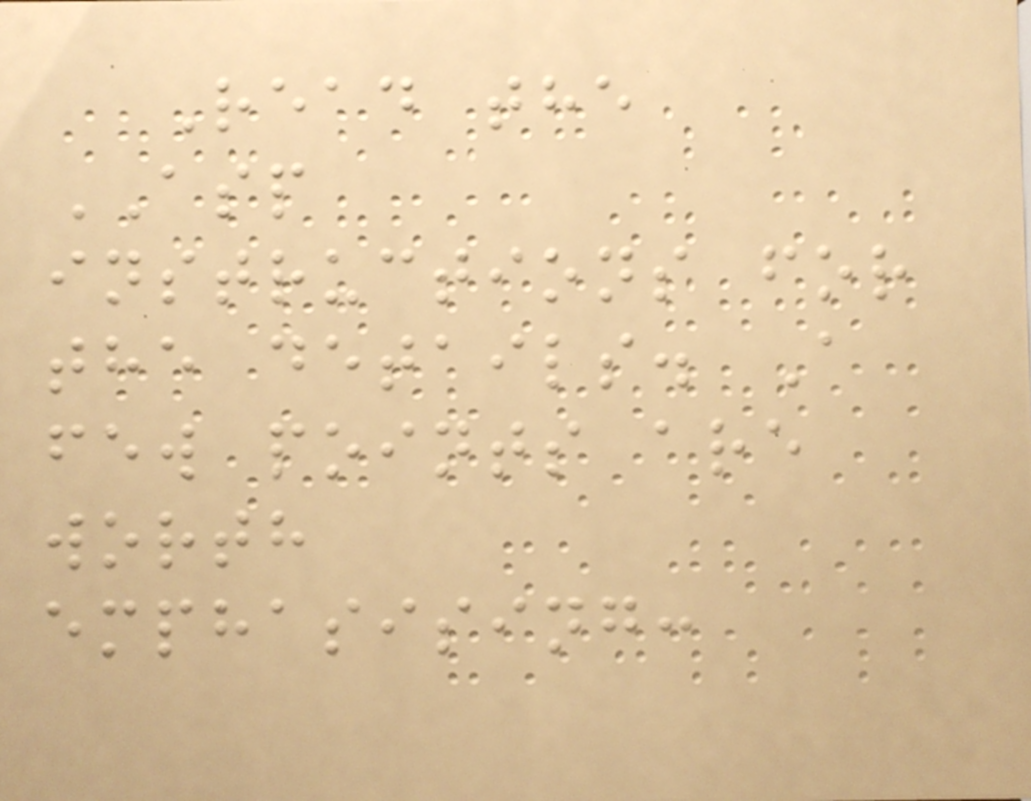Read the
ASP
instructions for
the details. A
few points are
worth
emphasising:
